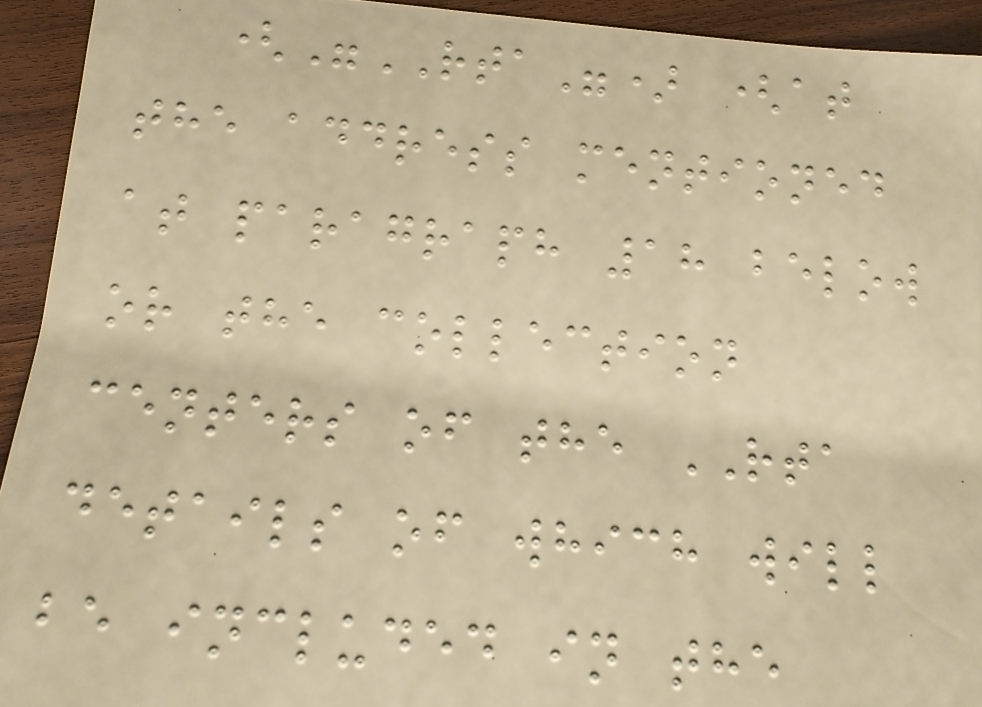("RTA") (at
the address mentioned
at paragraph 18 below
or the collection
centers of the RTA
details of which will
be included in the
